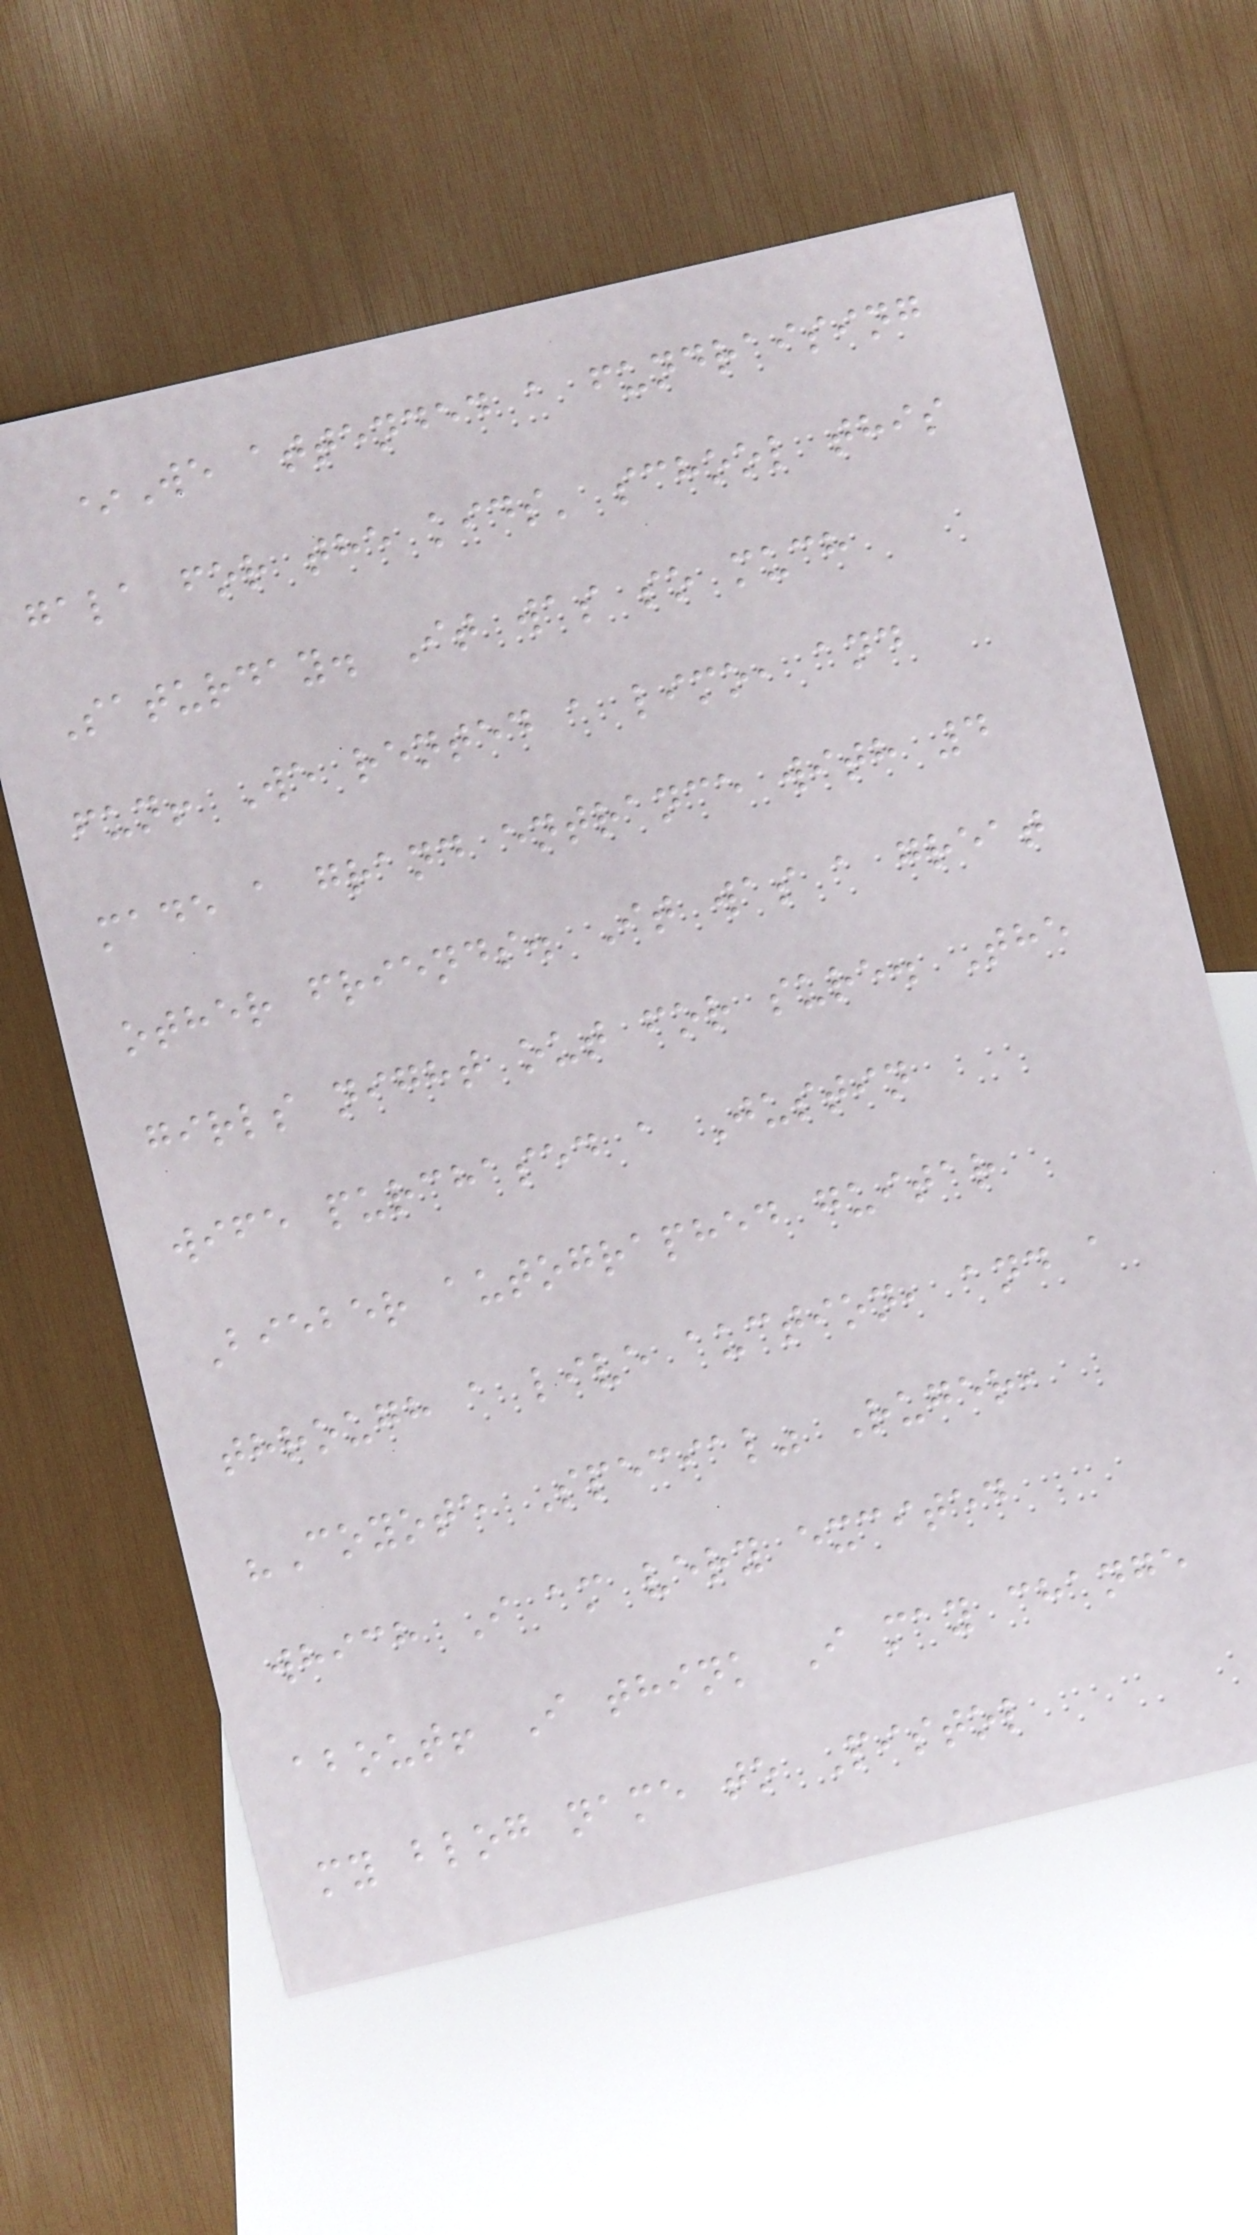*We attended a fundraising
gala for the kids' school this
Saturday. It was so much
fun! We rented a limo, and
made a grand entrance with 4
other friends. It was a great
girls night out for sure. The
wife purchased a Justin
Bieber autographed guitar
through a live auction, and a
"Coyote Special" Ruger,
which I am very excited
about! I think I may change
my blog name to Pistol
